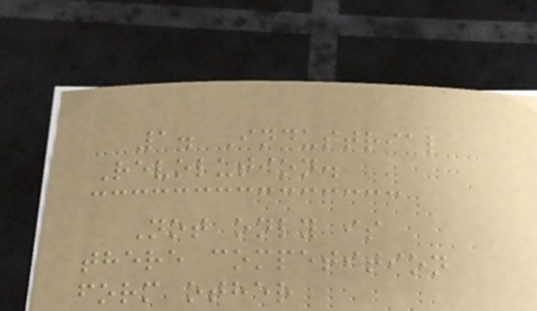1. Industrial
Revolution.
Not only is
there competition
form other
